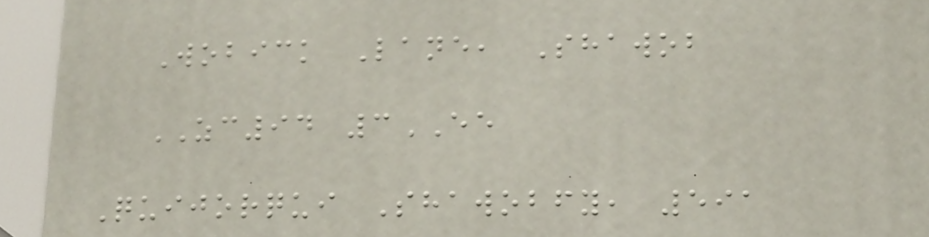Wobick Lane, Shawob
ZC94 3EE
Quijorqui Shawobfy, 591
